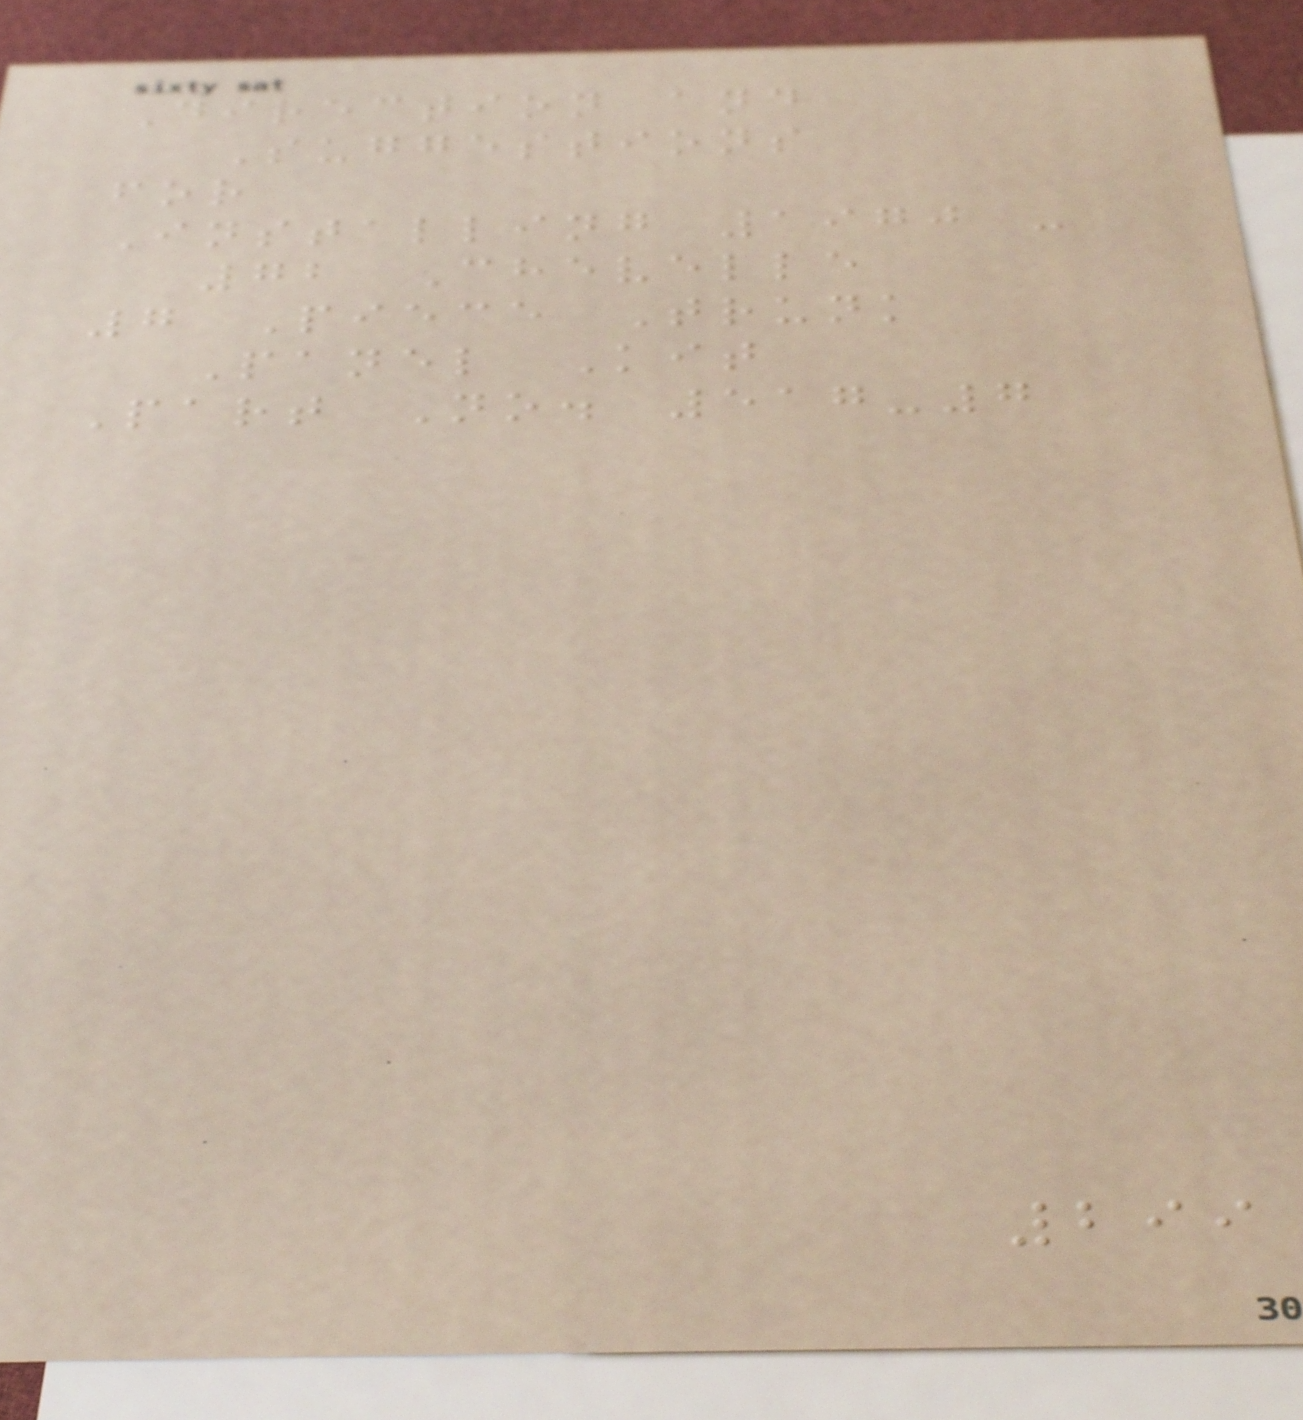Direction and
Suggestions
for
Installing 1970 -
72 Chevelle
7 Piece Trunk
Panel Kit
Part No. 517-7
299
